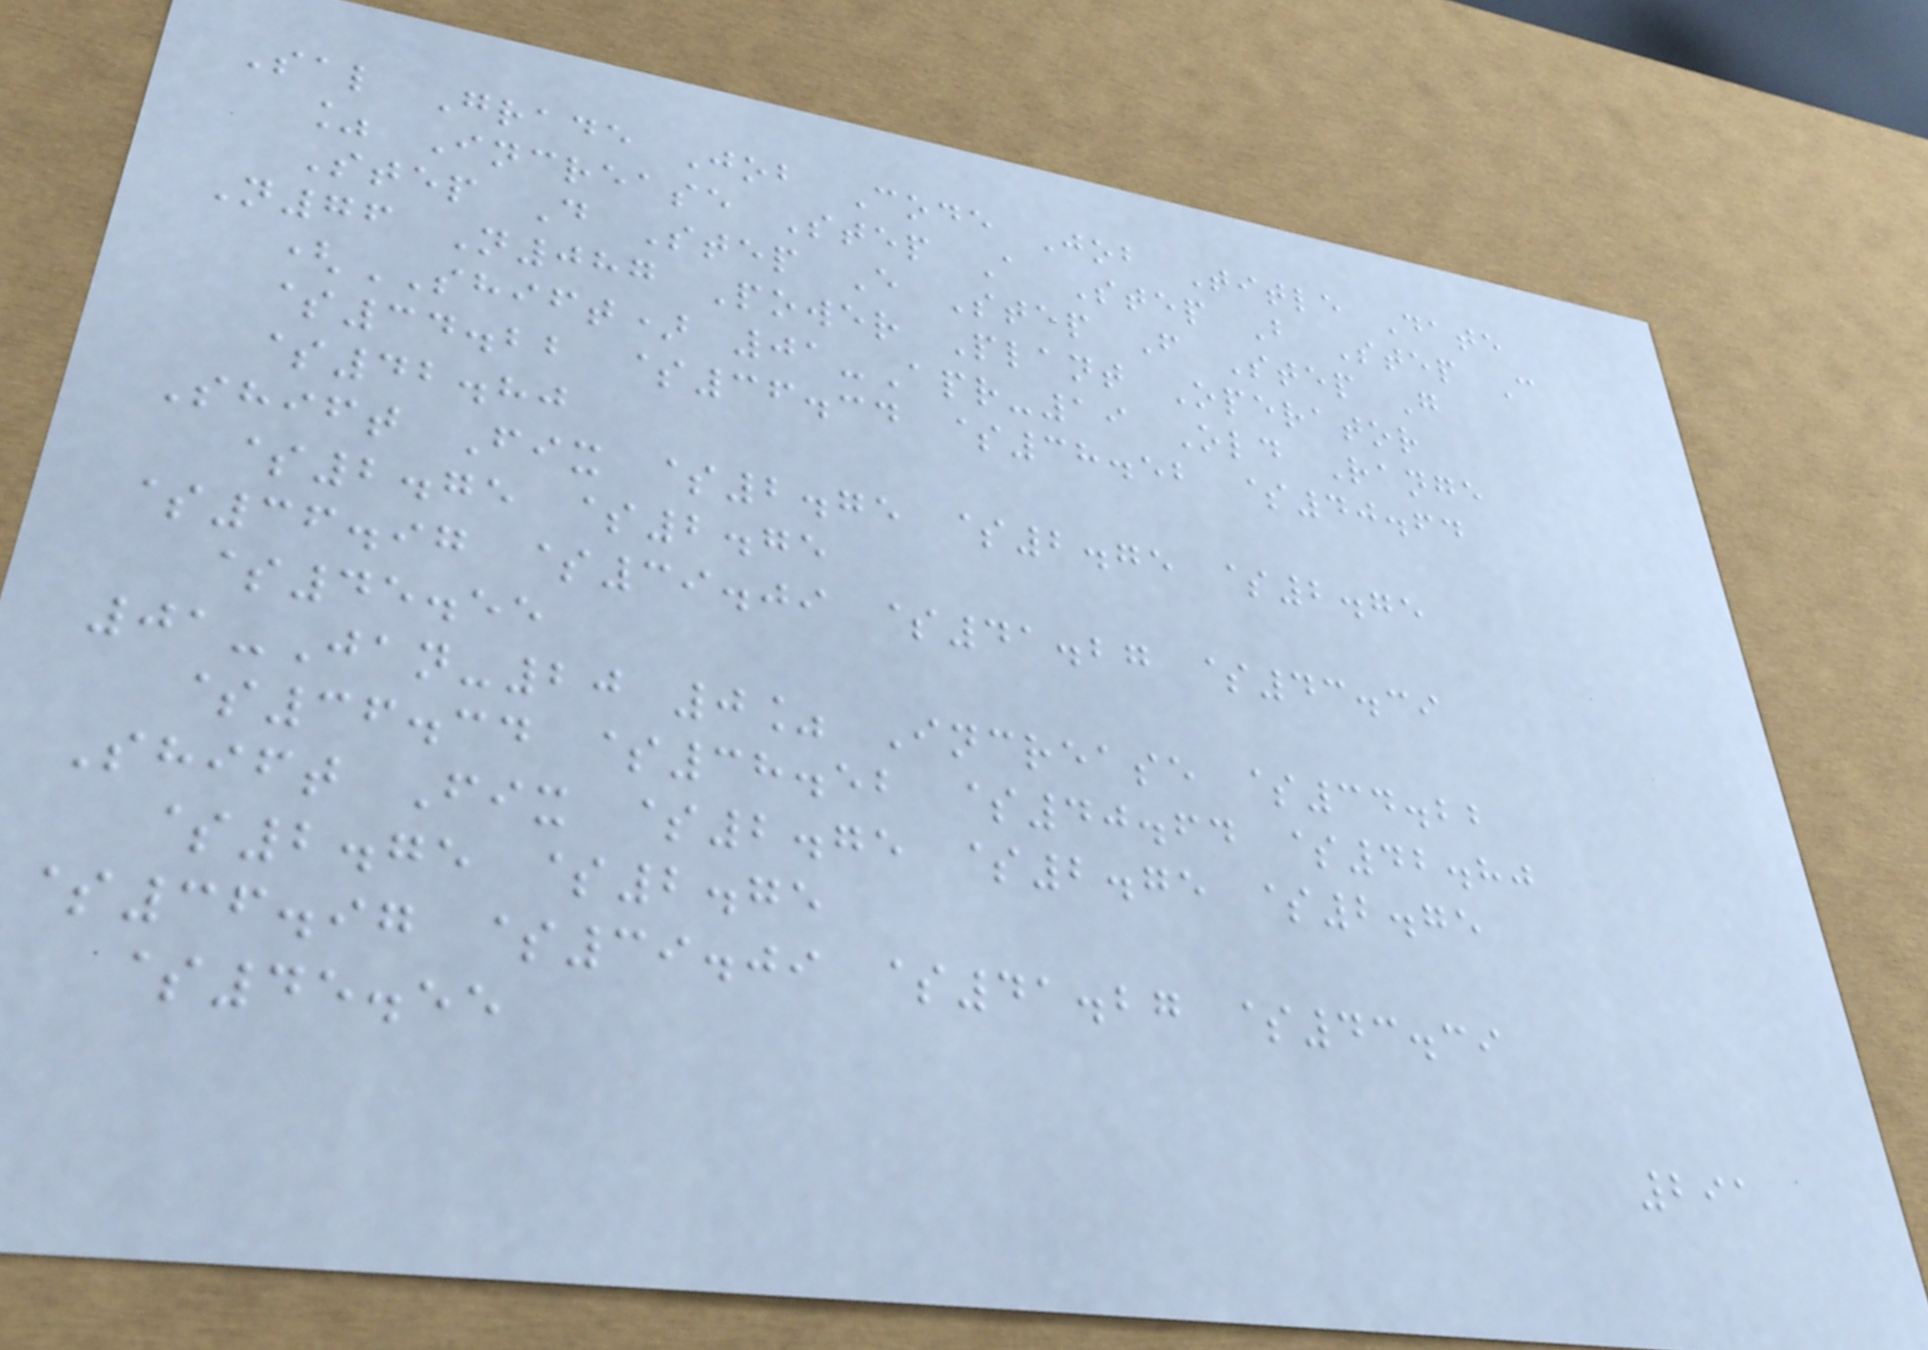Sal Grade Job Code Job Title Date
% Increase Step A Step B Step C
Step D Step E Step F Step G
N76 N087 Power Plant Operator
(SHIFT) 01-Apr-19 Old Range
$34.22 $36.34 $38.52 $40.64
$42.80
Shift Fix $2.75 $2.75 $2.75
$2.75 $2.75
$36.97 $39.09 $41.27 $43.39
$45.55
01-Jan-20 0% Increase $34.22
$36.34 $38.52 $40.64 $42.80
Shift Fix $2.75 $2.75 $2.75
$2.75 $2.75
$36.97 $39.09 $41.27 $43.39
$45.55
291
